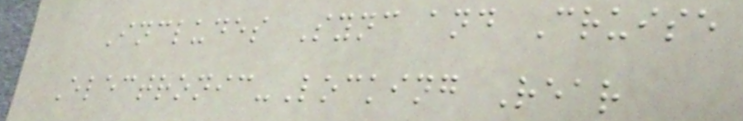Includes Sync and Cruise
Electronic-Locking Rear
